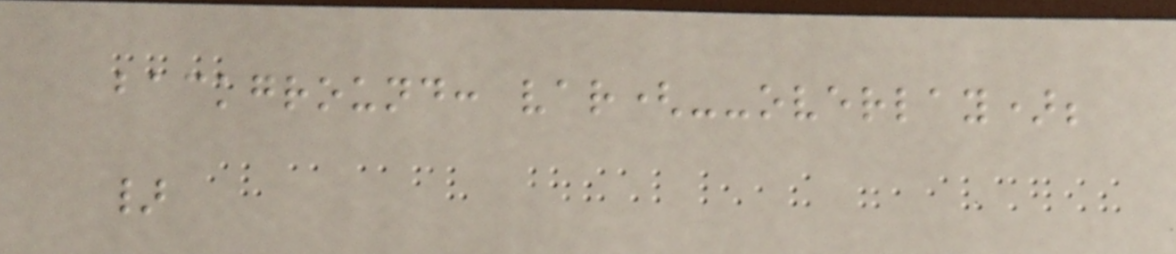background: var(--overlay);
}
